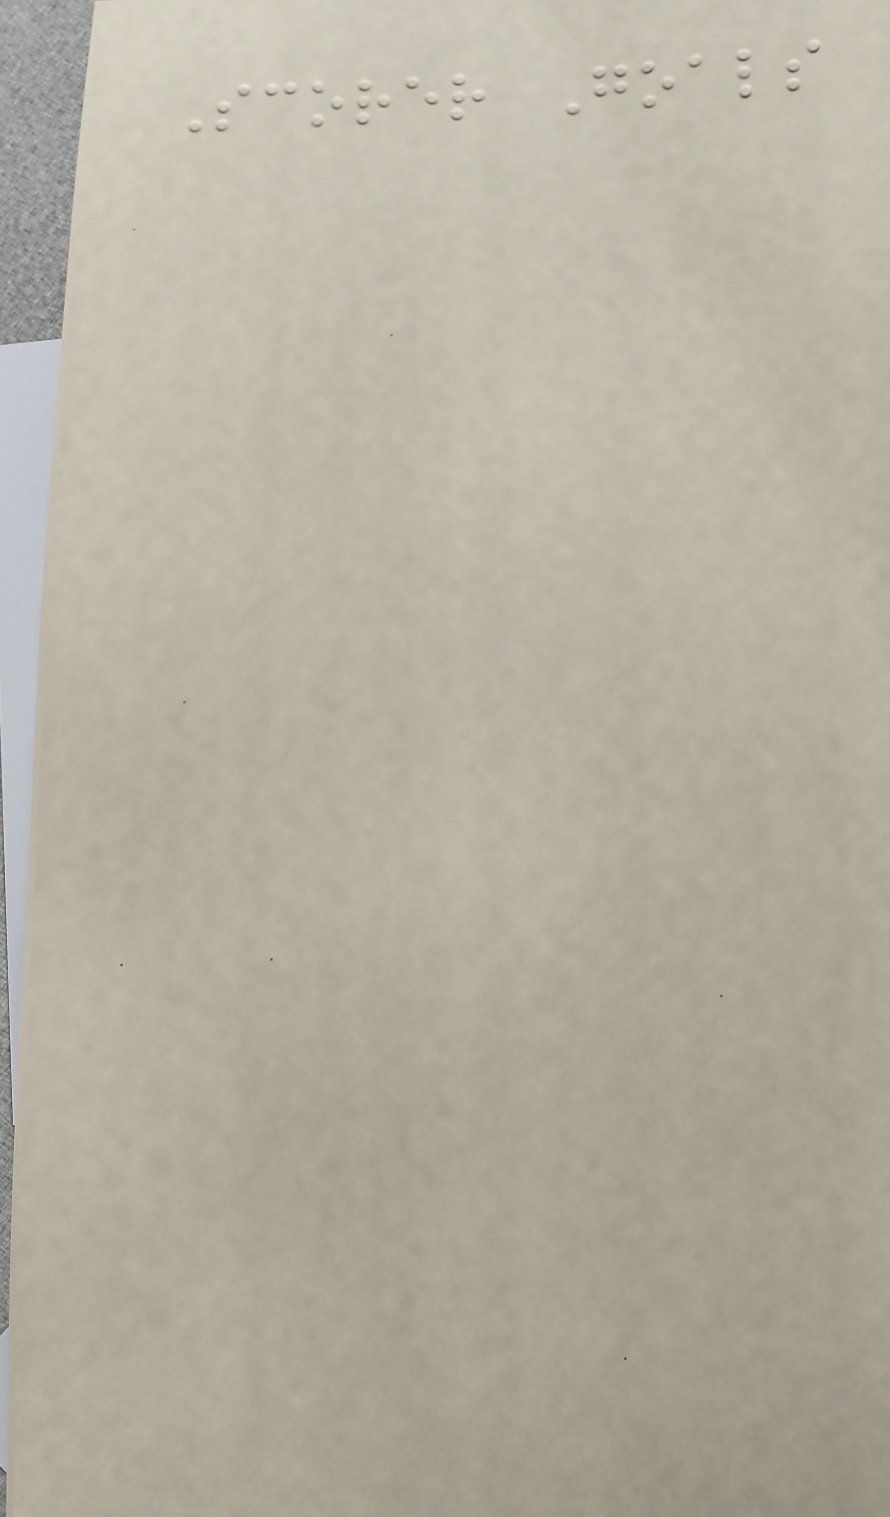Scorer Goals
